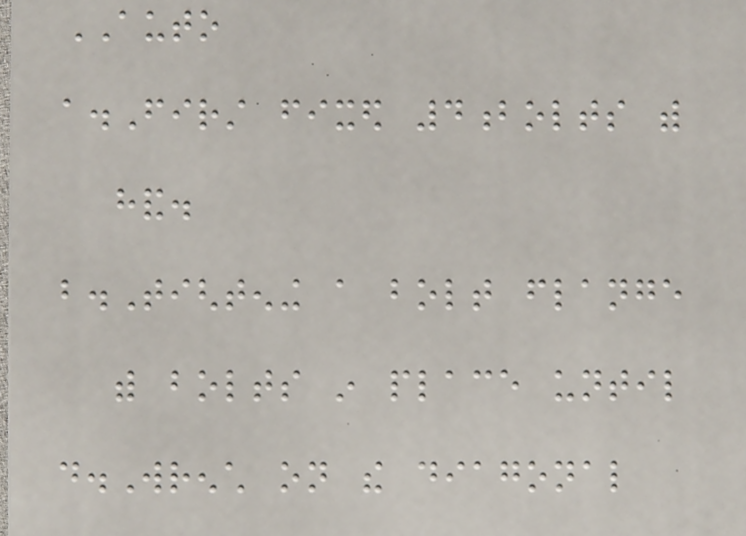AUTO
a.First fixed 4bolts with
hand.
b.Tightening a bolt flange
with bolts in place until
d.Wrench on the diagonal
